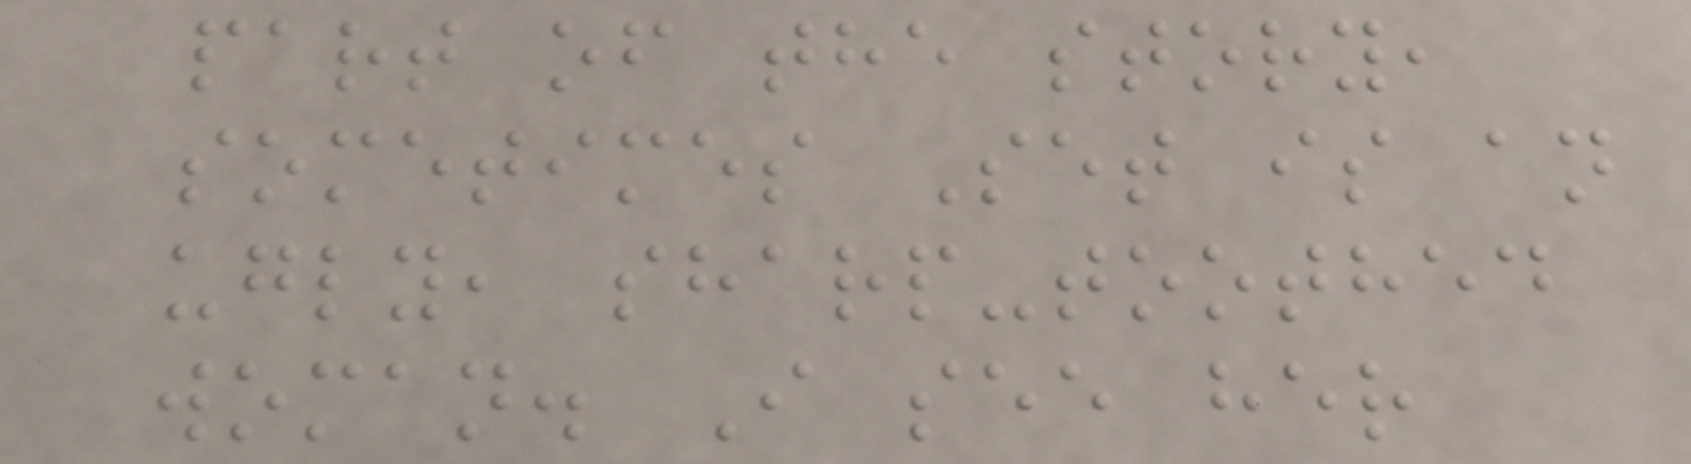part of the story,
sometimes Set is an
ugly, sharp-toothed
woman. I see her
